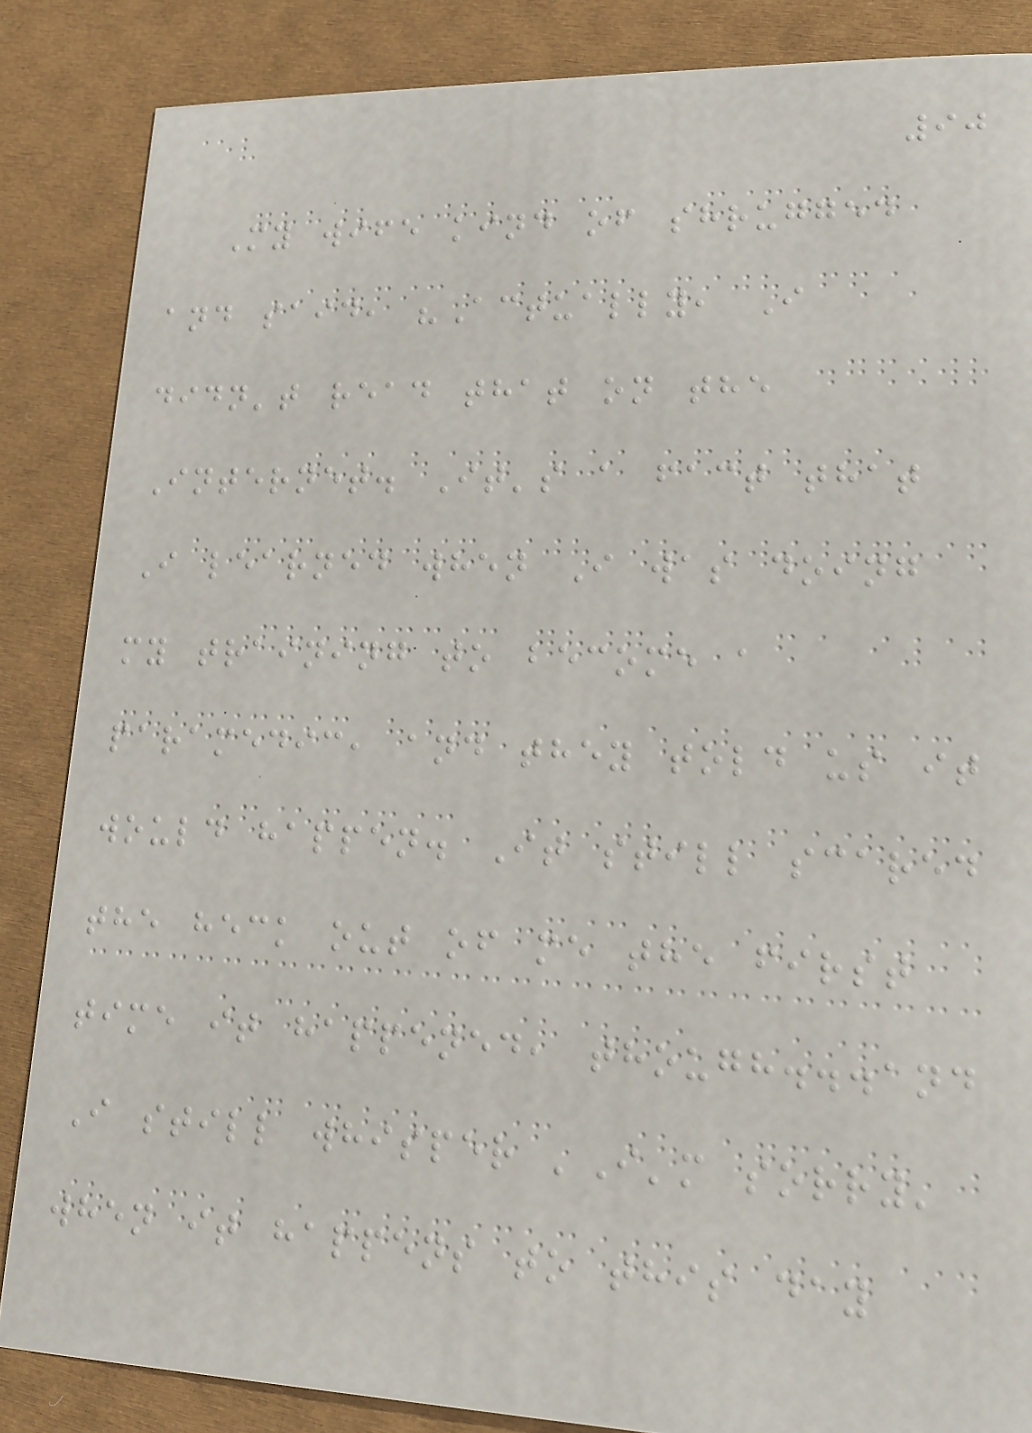90
My wife kind of shrugged
and said, "Actually, I
didn't read that on the
Internet. It's a fact that
I learned when I was doing
my training to become a
paramedic, and they told us it
would happen. It still scared
the heck out of me the first
time it happened, though...and
I still whisper 'I'm sorry'
when it happens to this day
